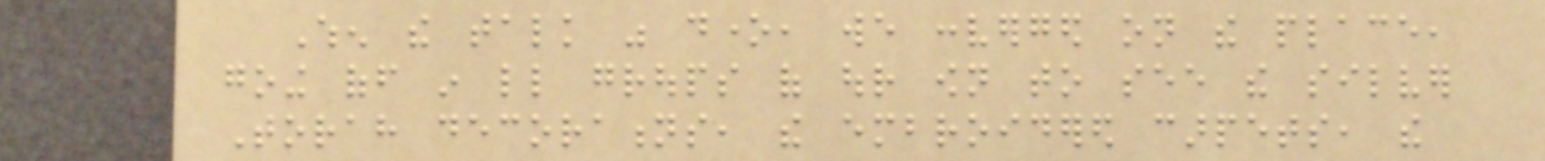When the talk was done, we converged on the place,
going off in little groups of our own to see the silver
Torah decorations, the embroidered carpets, the
